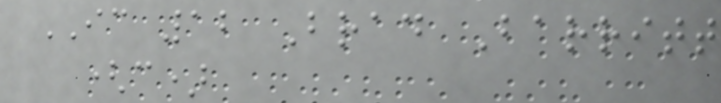IC 12 Brad Barritt
(c)
